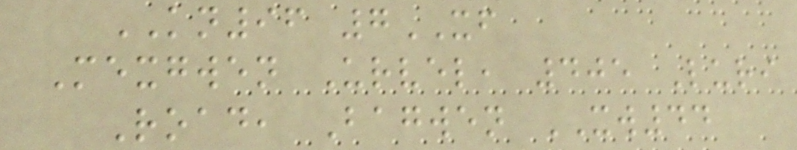KN96 7XF
Mexgwen Urvel, 405 Luri
Road, Bagwen XW44
